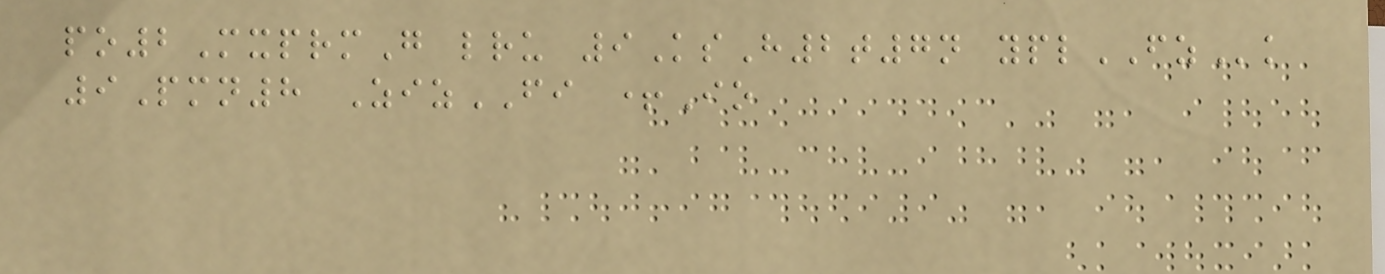po2MxprmG lru 9KsH2t7n yplFZk
9Pmn8 ZizFI +Io
